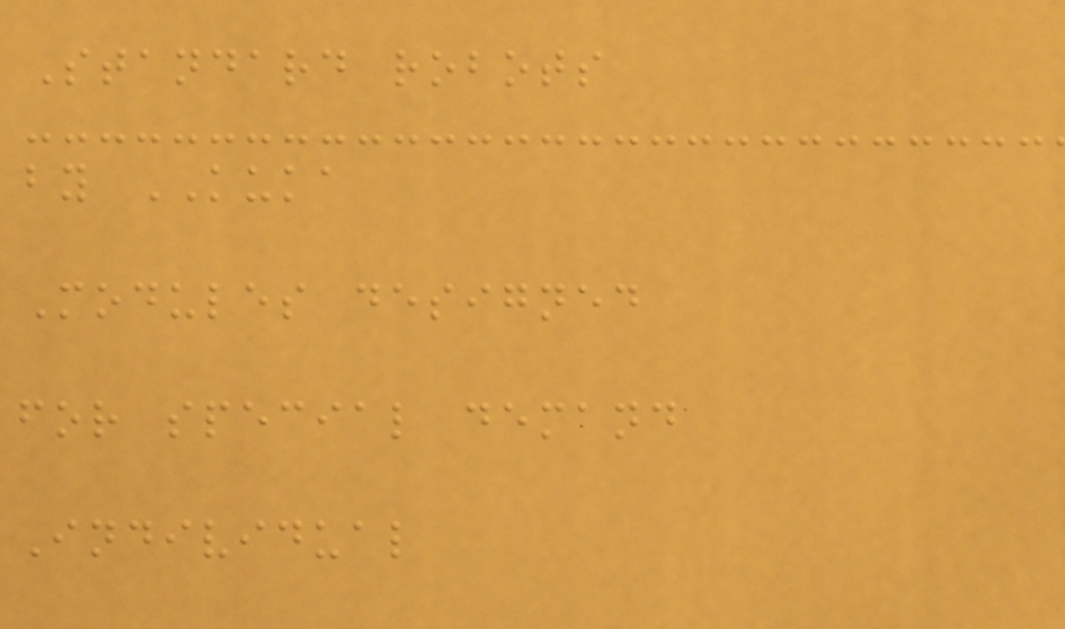Standard robots
by KUKA
Modules designed
for special demand
Individual
